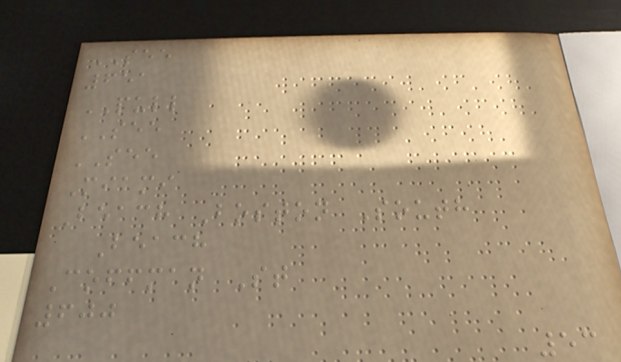SEE
651
PULL
SEE
SEE
Miami
Beach Boston South
Beach
Coffman St
600
53
